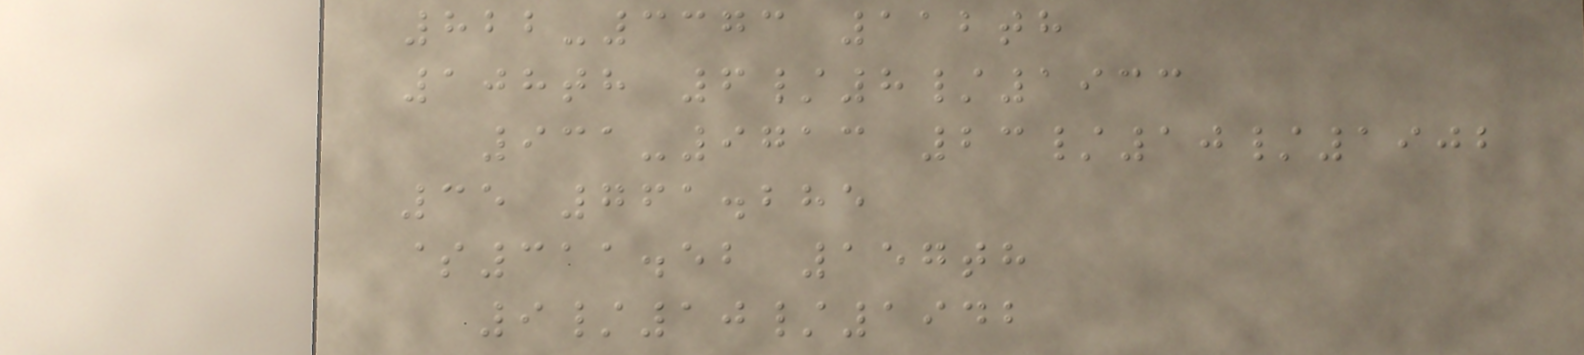822-3373 112th
108th 6/8/1933
931-9713 23/10/1902
35 761.285
$311.52 157th
9/10/1942
